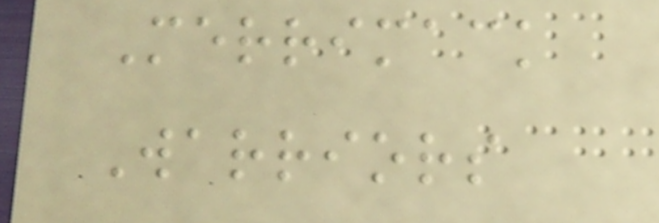Merrimack
Warriors
